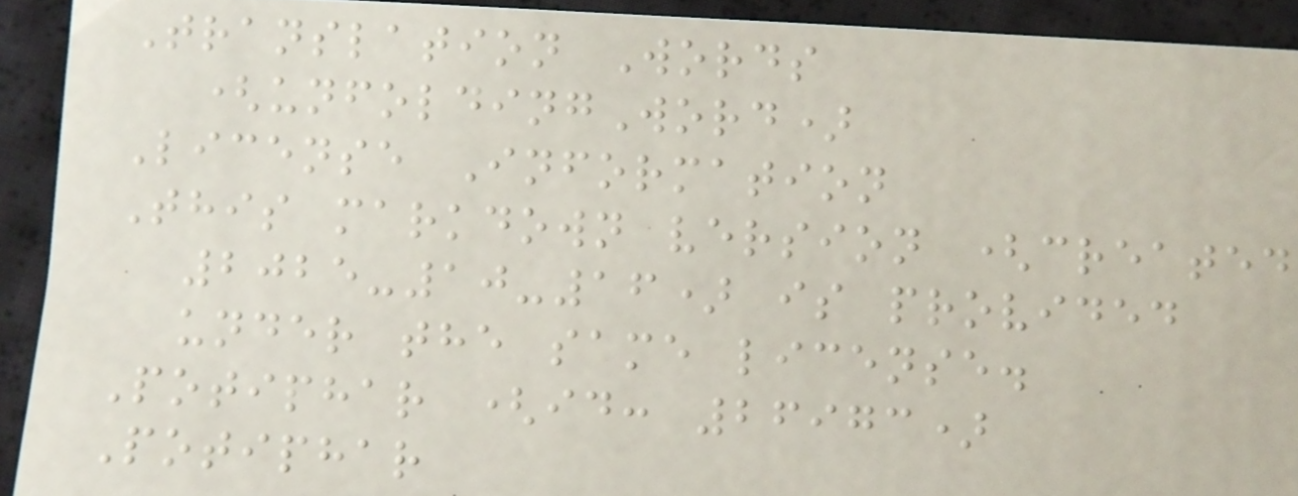Translation Words
(unfoldingWord)
License Information
This markdown version (created
2025-10-16) is provided
under the same license.
Potiphar (id: 26973)
Potiphar
